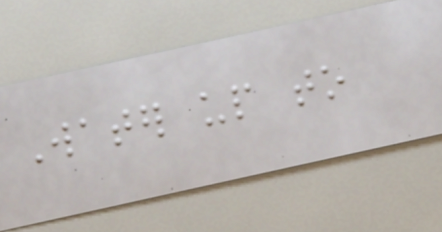Water up to
